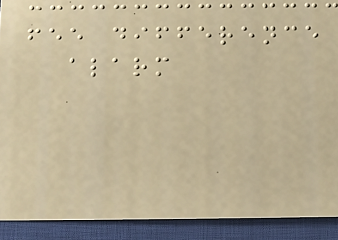fee difference
alarm
